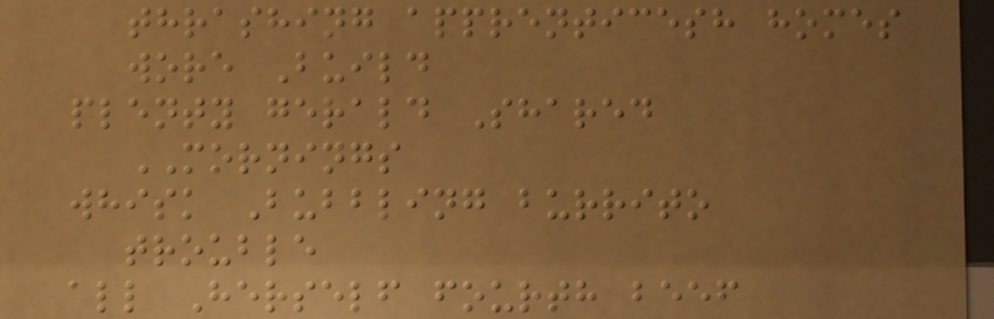thrashing apprenticesh homes
wore Build
plenty gerald Shared
MORNINGS
whisk Bubbling burrito
trouble
all Herself fourth beef
